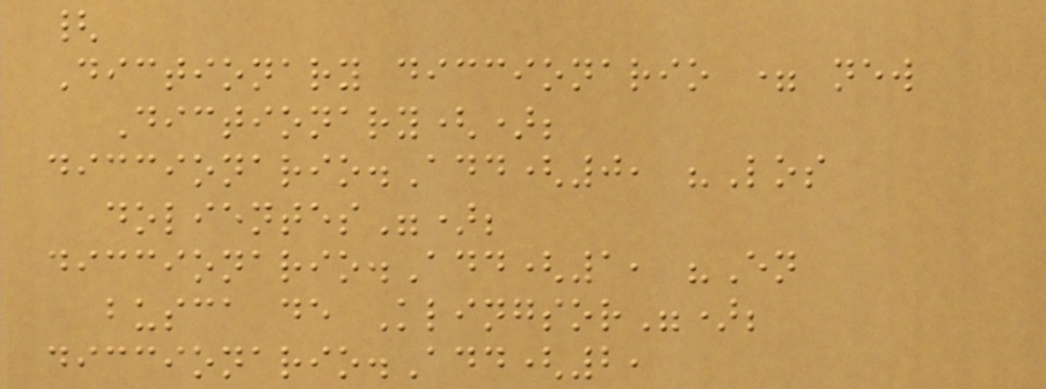{
Dictionary diccionario = new
Dictionary();
diccionario.Add(0, "Los
dolientes");
diccionario.Add(1, "En
busca de Klingsor");
diccionario.Add(2,
